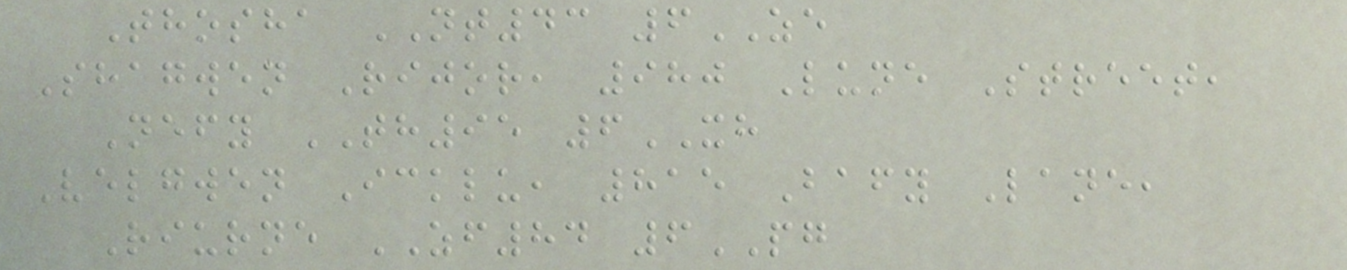Thosha NT43 6ZE
Shagwen Rijor, 980 Lune Street,
Nefy TH95 6XH
Velgwen Icklu, 815 Bafy Lane,
Riurne ZF84 6PG
